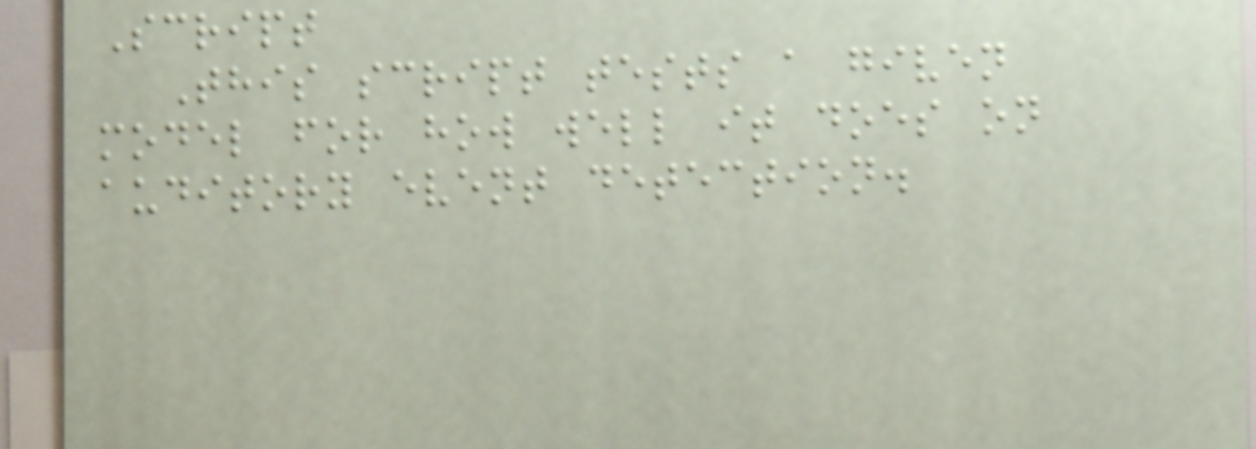Script
This script tests a given
model for how well it does on
auditory event detection.
